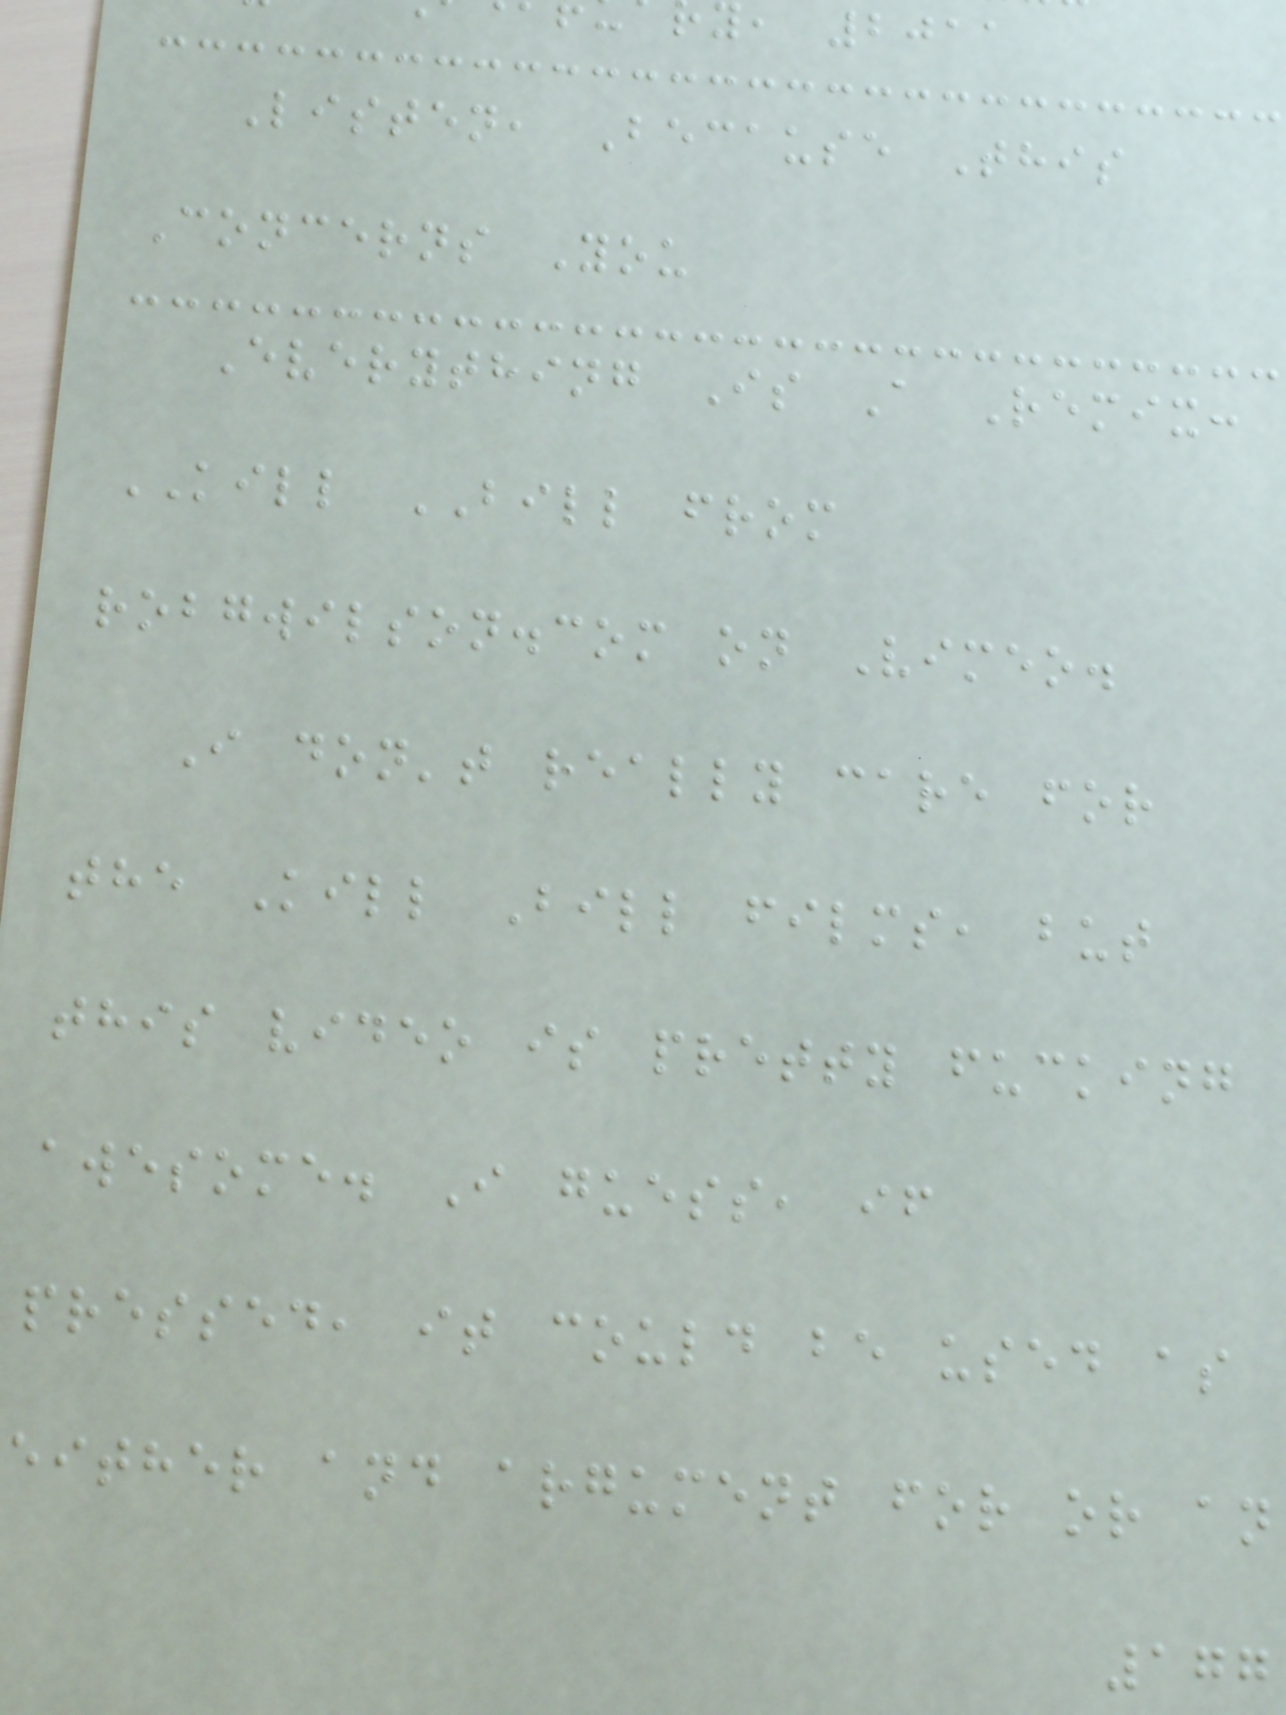y, 2011
Listen, Because This
Concerns You
Everything Is A Remix:
KILL BILL from
robgwilson.com on Vimeo.
I don't really care for
the Kill Bill films, but
this video is pretty fucking
awesome. I guess, if
pressed, it could be used as
either and argument for or an
177
